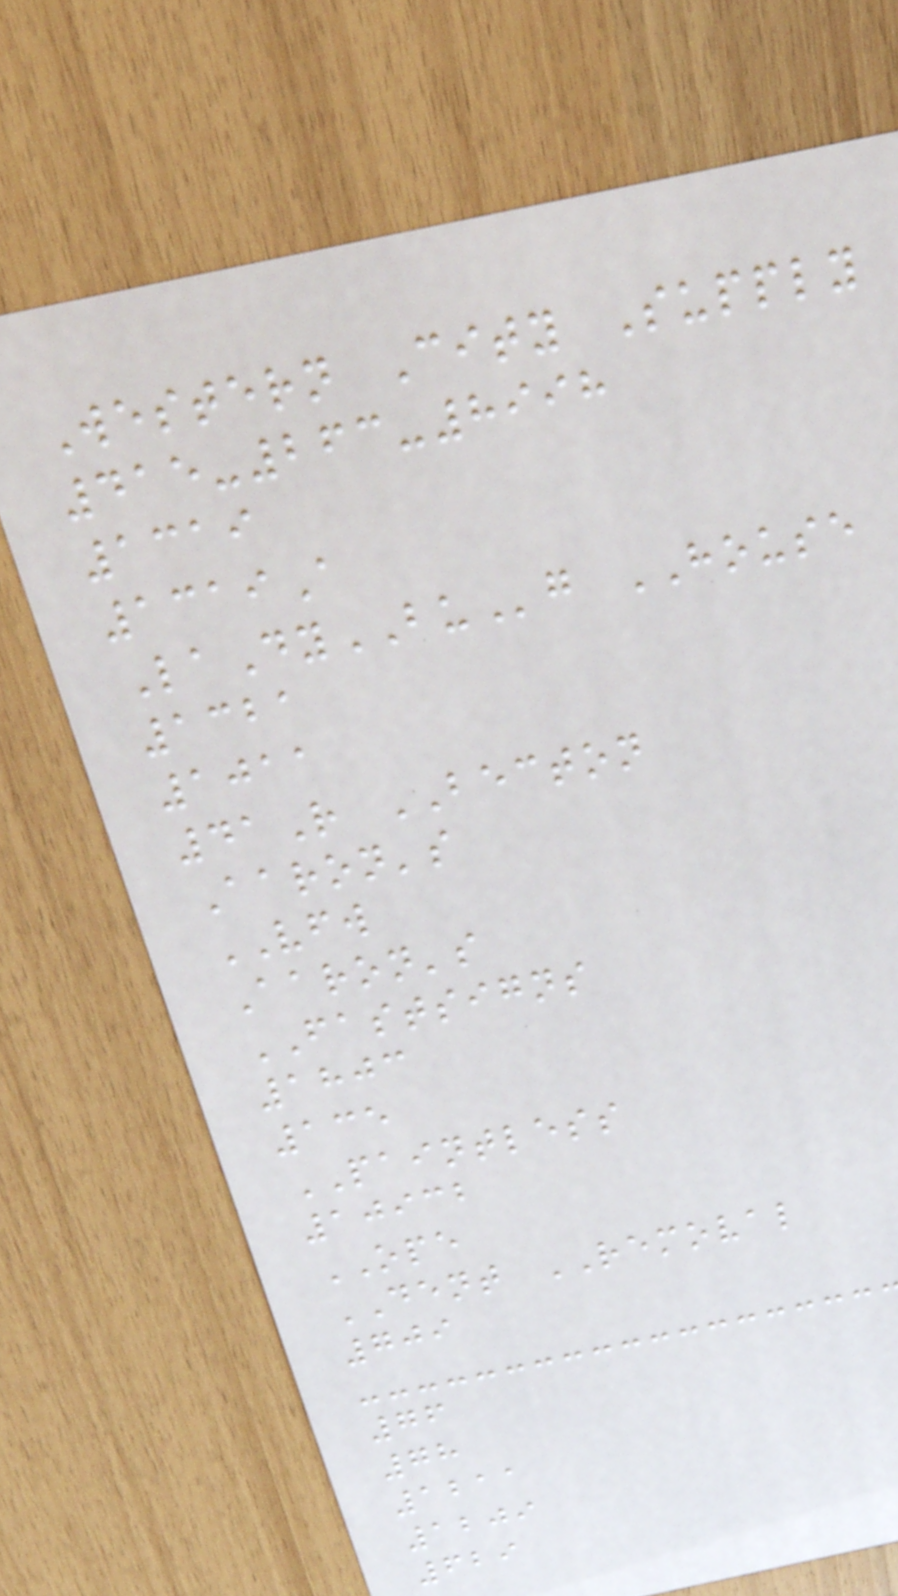Western City Supply
415-263-8998
1319
1319A
LaDyBUg HOUSE
1321
1011
41R BECTON
Aaron's
VFW
Aaron's
FASTSIGNS
1803
135
PAINTLESS
10932
OPE
DENT REMOVAL
709
76
78
1211
1209
629
